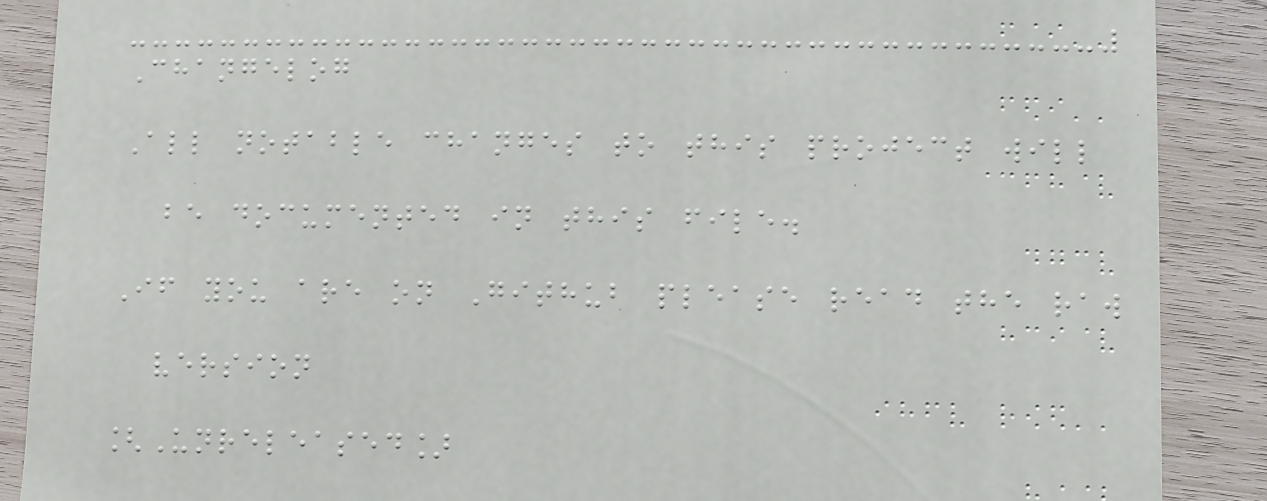Changelog
All notable changes to this project will
be documented in this file.
If you are on Github please read the raw
version
[Unreleased]
